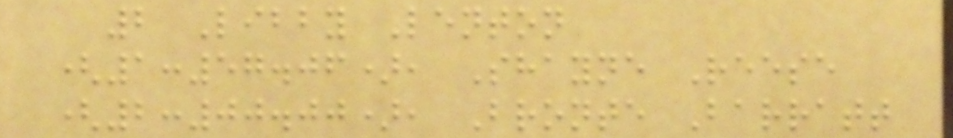2 Libby Lenton
(1:57.06), Shayne Reese
(2:00.00), Bronte Barratt
